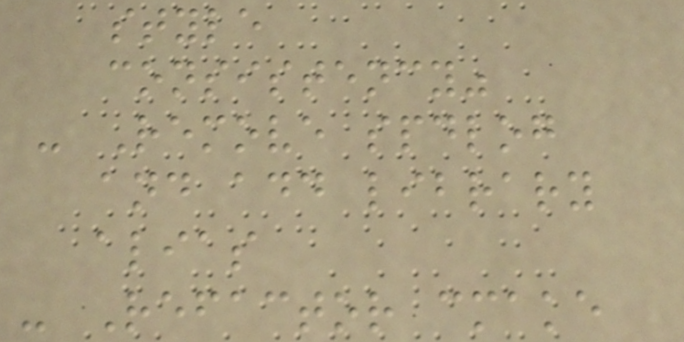style
consistency"
- Remove spdlog
and add library
alias
- Refactor cmake
